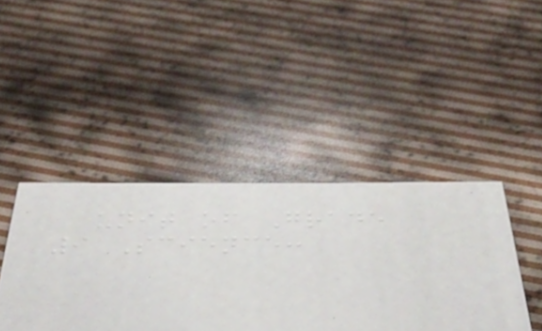unit of Grade
9 Science:
